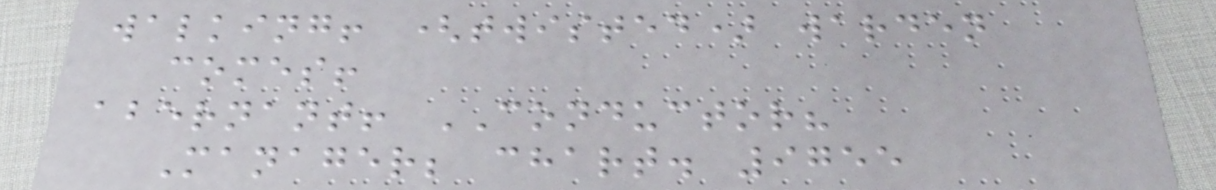walking! (twisted) warden
comes!
abernant! CONDUCTOR?
Manager; chart. 9755
